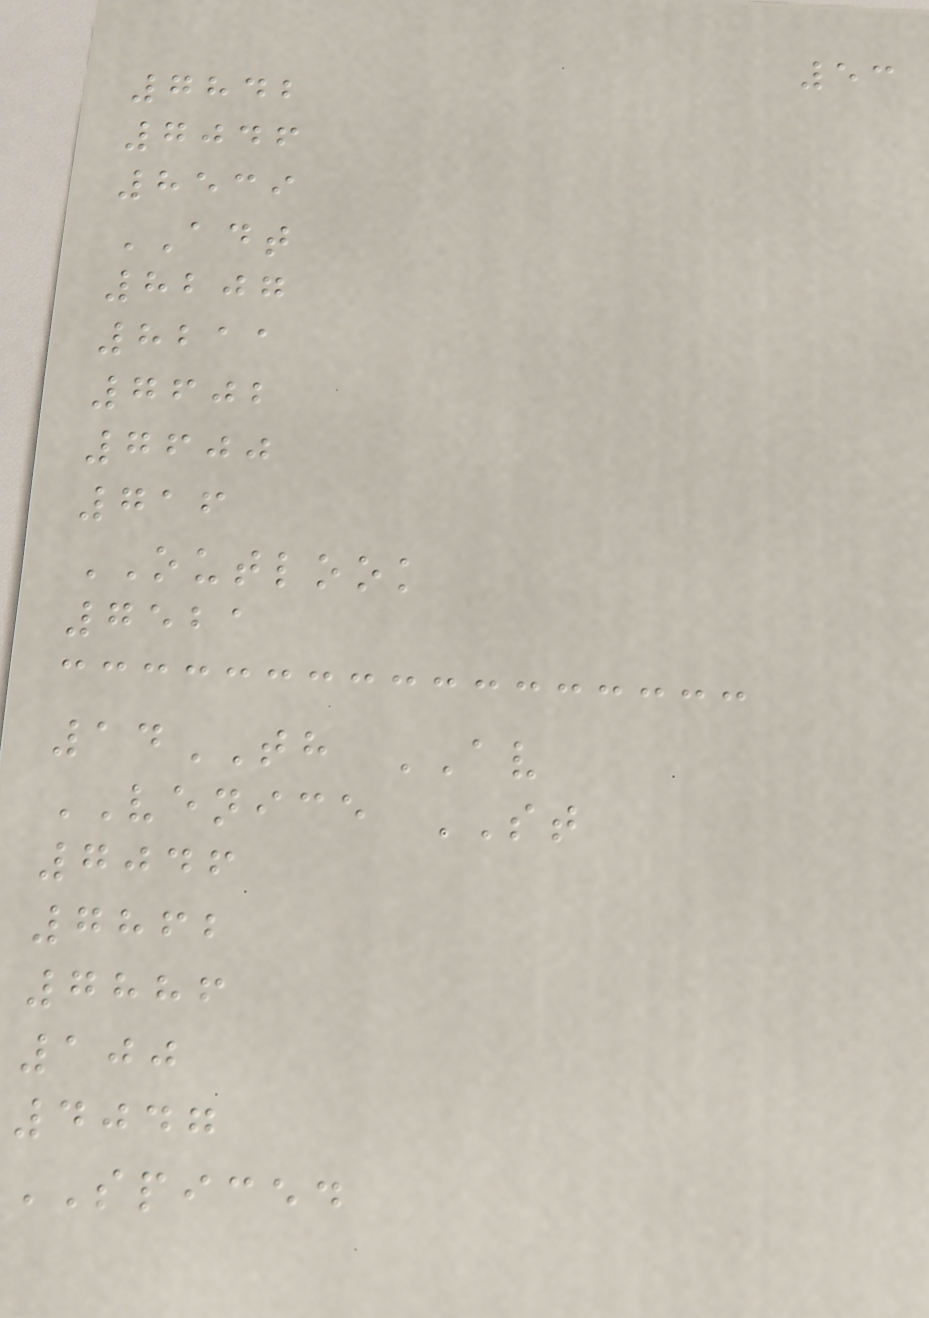53
7842
7046
8539
ADT
8207
8211
7602
7600
716
OUTLOOK
7521
14TH AV
VENICE ST
7046
7862
7886
100
4047
SPICED
